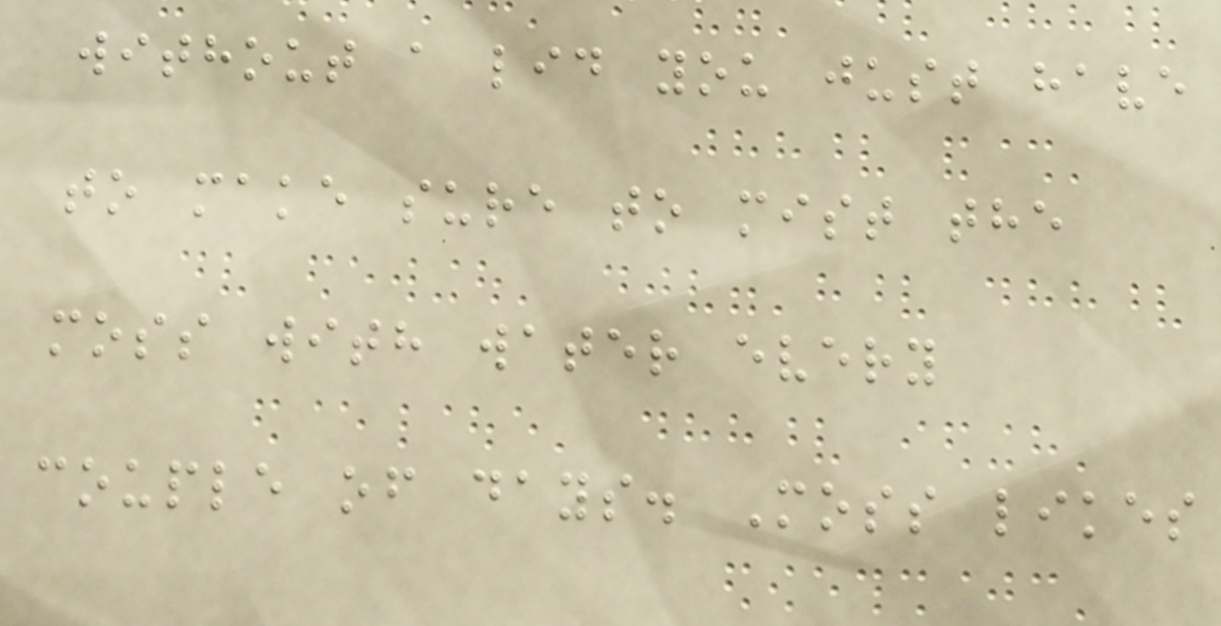without a lid you just have
to make sure to mist the
moss with water every
couple of days. Moss likes
